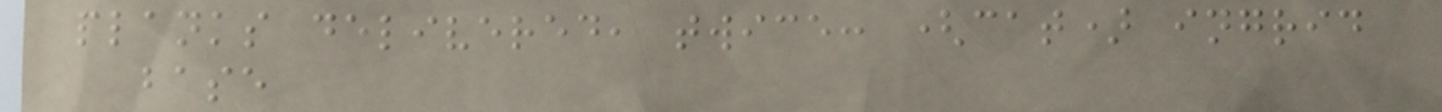planks delivered, twice: (cat) ingrid
base
